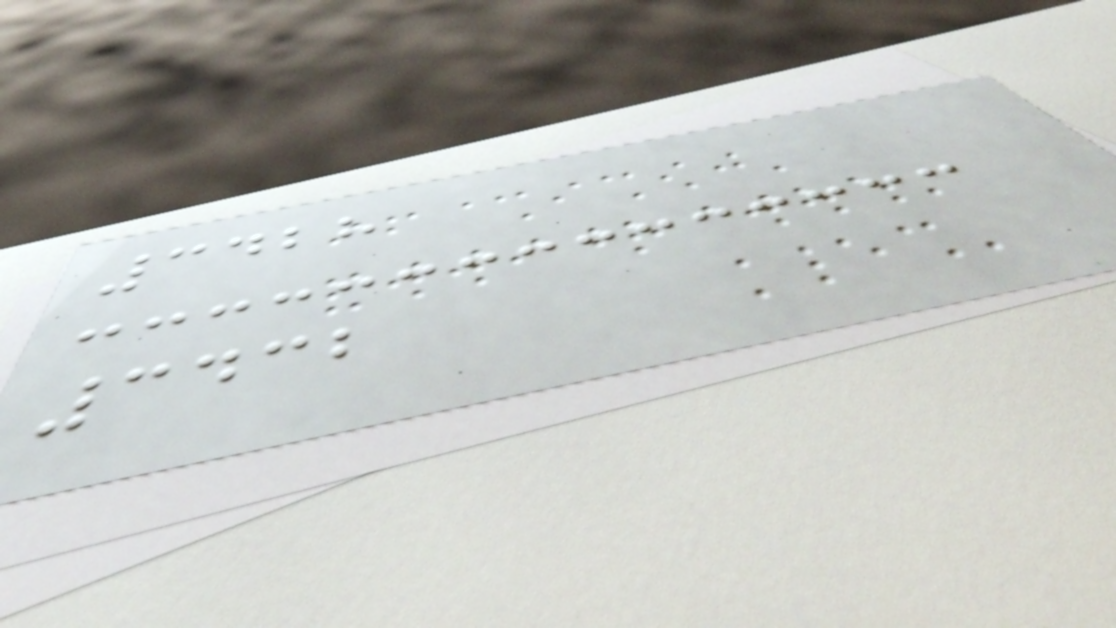3428
3432
